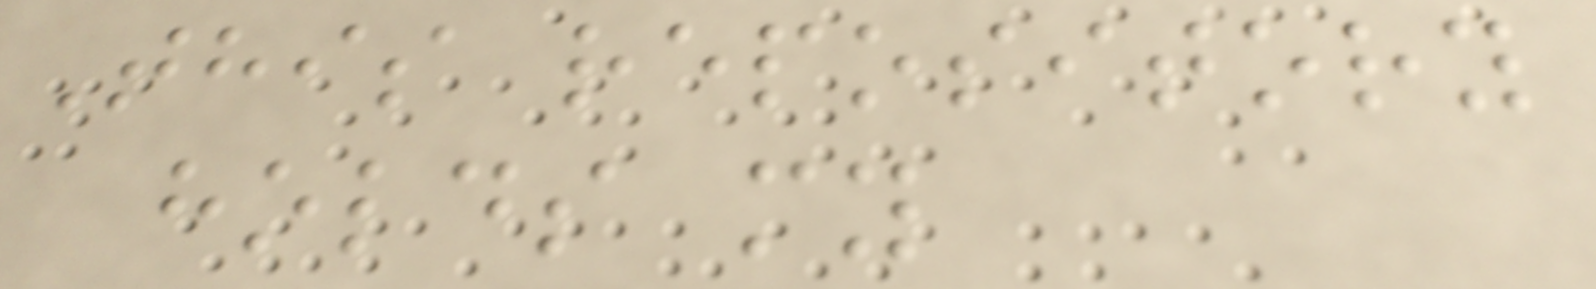This repository
holds my
